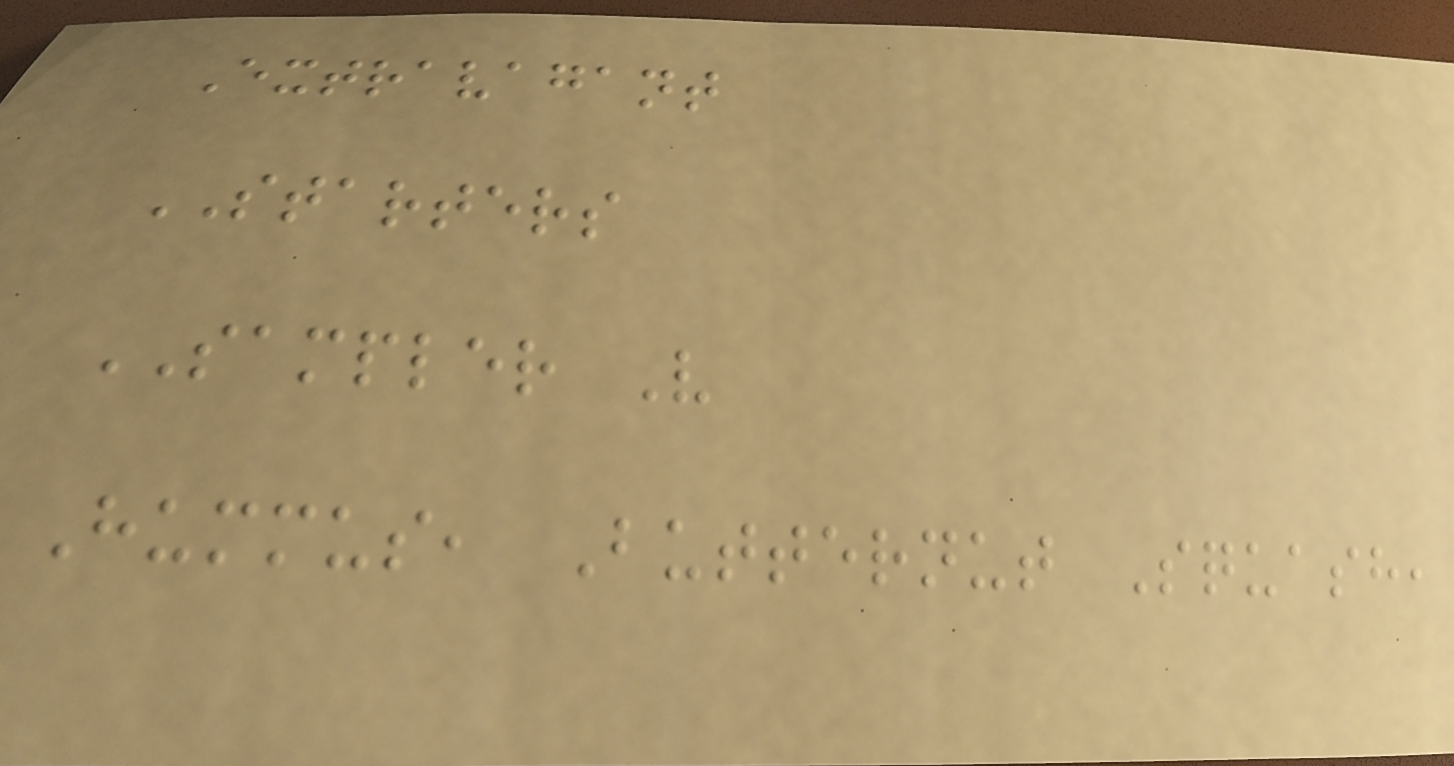Extravagant
STARTERS
SAMPLER V
Hummus, Butternut Squash,
